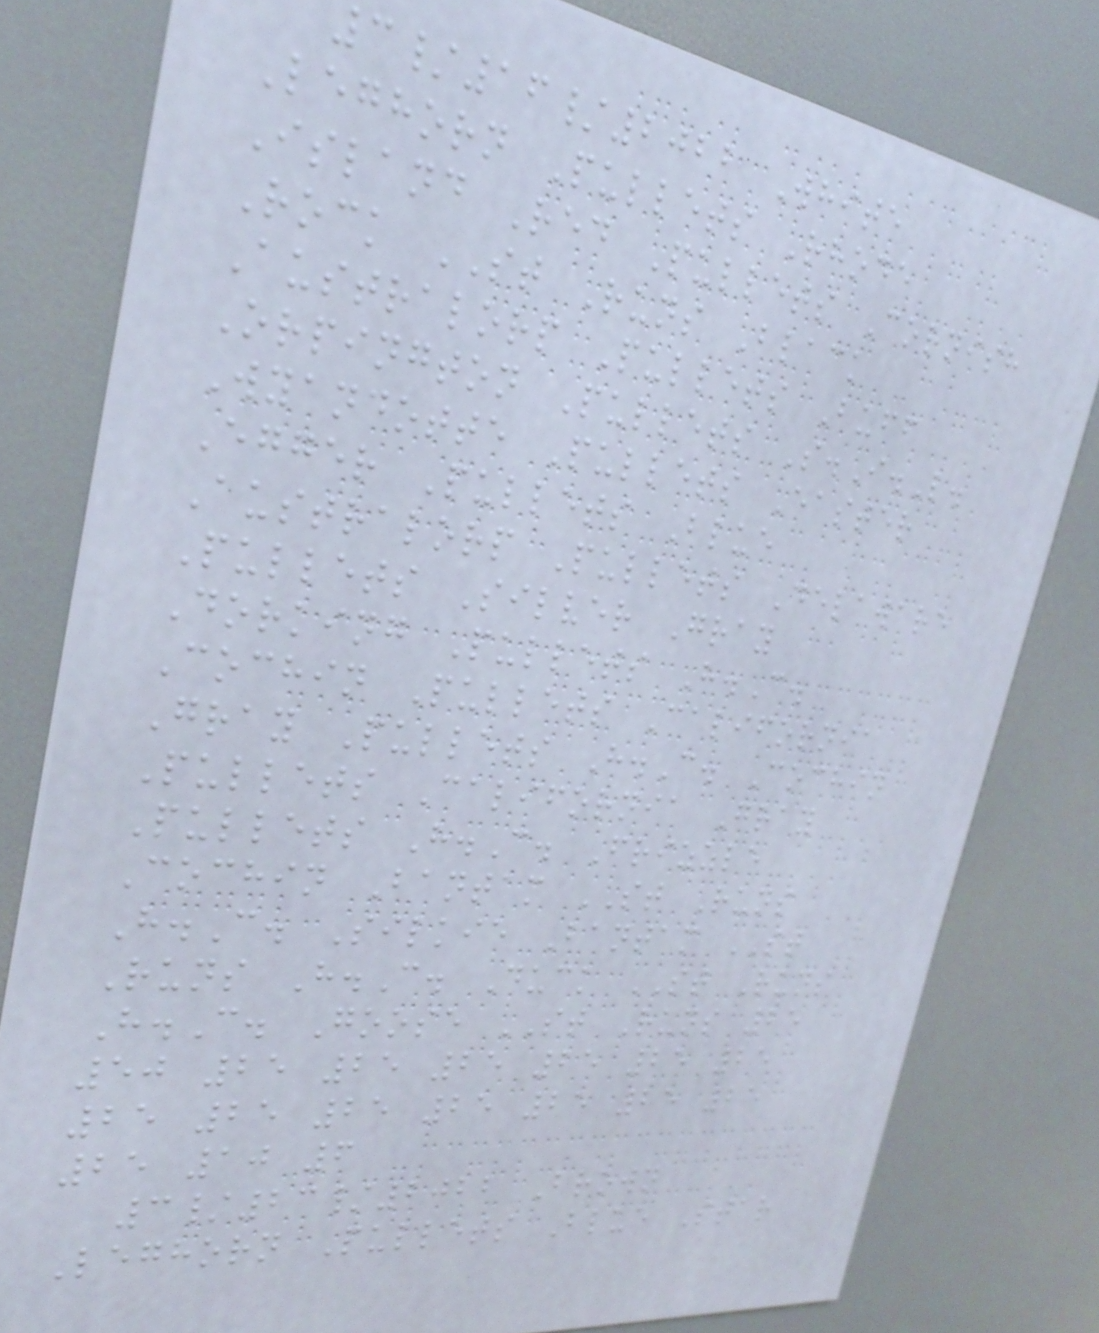3/16/2022 White
Leghorn Pullets Rhode
Island Red Pullets Cornish
Rock ST Runs Black
Australorp Pullets Buff
Orpington Pullets S.I.L.
Wyandotte Pullets Easter
Egger Pullets Blue
Australorp Pullets Delaware
Pullets Silver Gray
Dorking Pullets H.C.
Cochin Pullets California
Gray Pullets H.C. Cochin
Pullets California Gray
Pullets H.C. Frizzle
Cochin Bantam ST Runs
H.C. Silkie Bantam ST
Runs H.C. Duck ST Runs
H.C. Goose ST Runs 25
50 25 25 25 25 25 25
25 25 25 25 25 25 25
25 10 6
3/23/2022 Brown
Leghorn Pullets Blue Star
